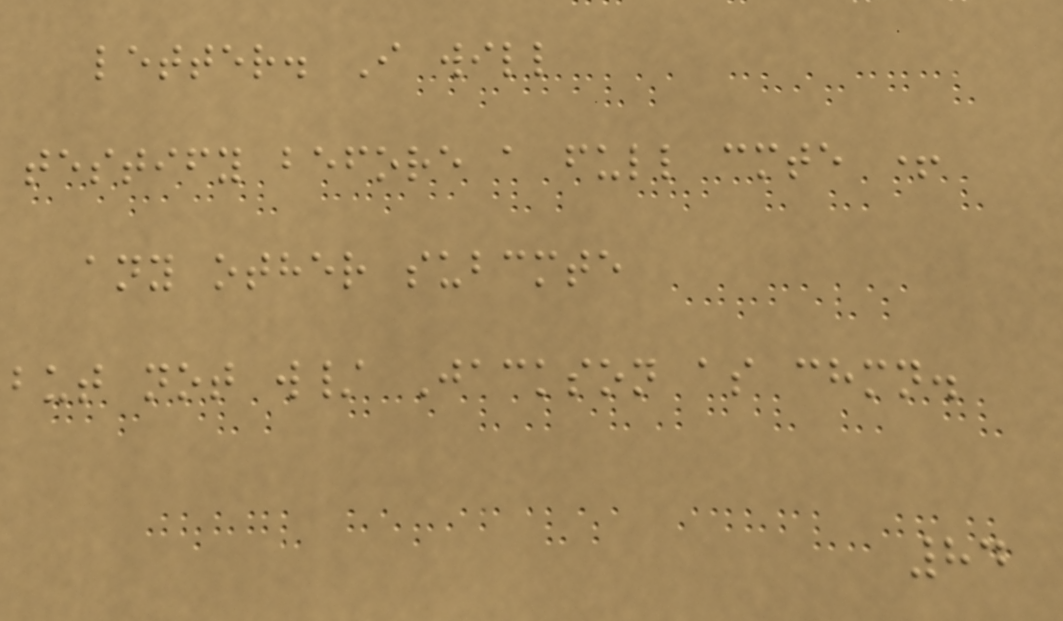letter. I will
testify before a full cmte +
any other subcmte
but not w/ Jackson as chmn.
84
